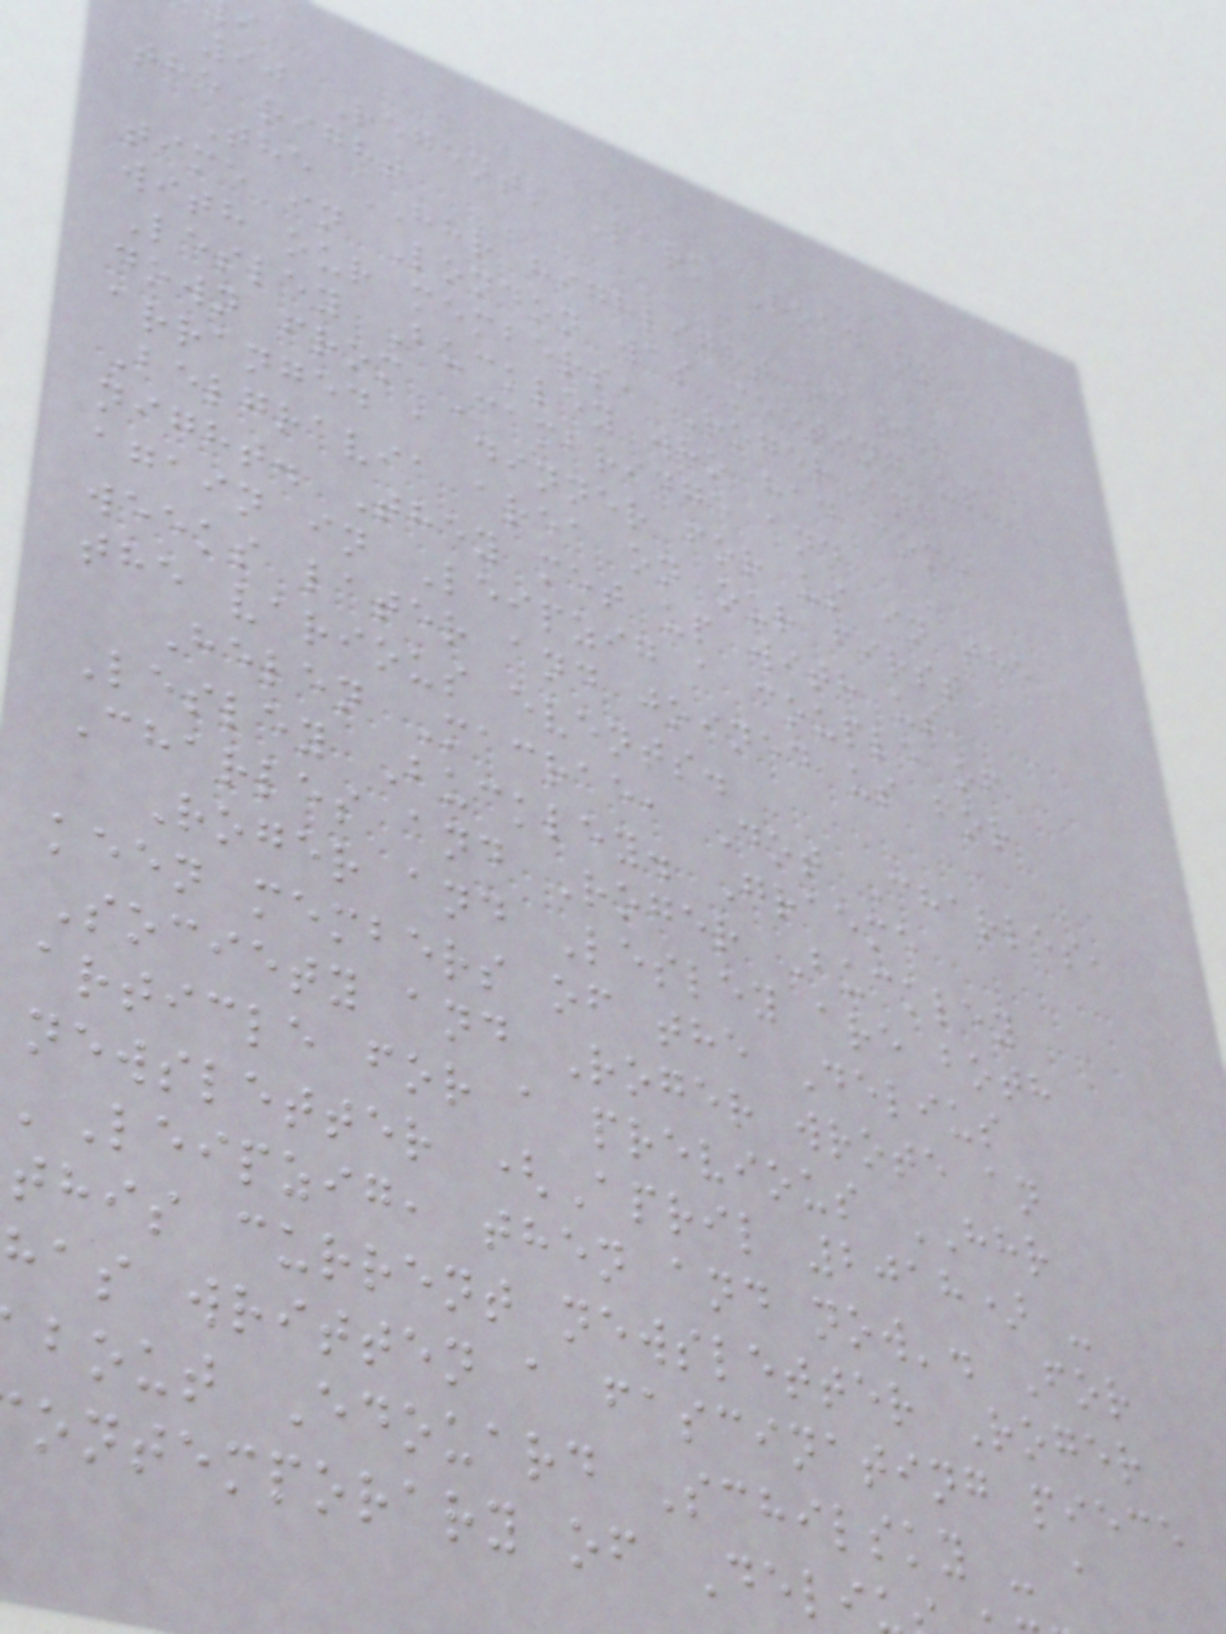90 Regents Park Road on
the right
The HHR highlight of our
time in London was meeting up
with our members, Roger and
Lesley Buckley who had come
down from Cambridge and
arranged a dinner for us in the
Belgravia area on our first
night. They met up with us
again in Leipzig a couple of
weeks later and joined us for
the various events.
Helen Macrae, Dot Charles,
Lesley Buckley. Graeme
Charles and Roger Buckley
Roger and Lesley are both
keen members of the Delius
Society and Roger wrote an
article for a previous HHR
newsletter (April 2018) -
'Leipzig, then and now'. For
this current newsletter Roger
has written a fascinating piece
bout Edouard Schilsky - a
ontemporary of Deli
